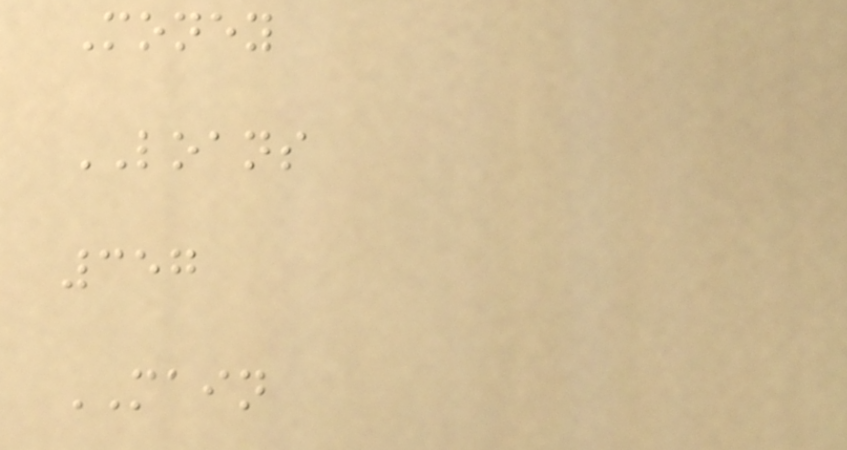Money
LOANS
357
MAIN
